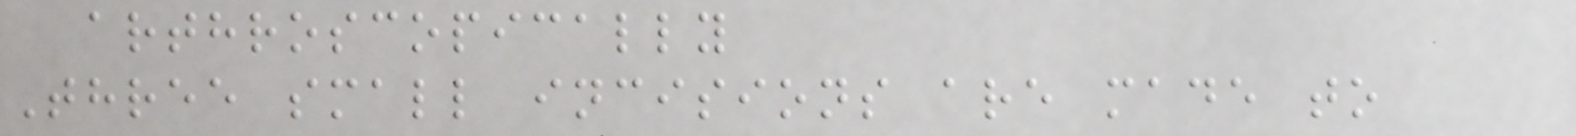arthroscopically
Three small incisions are made to
